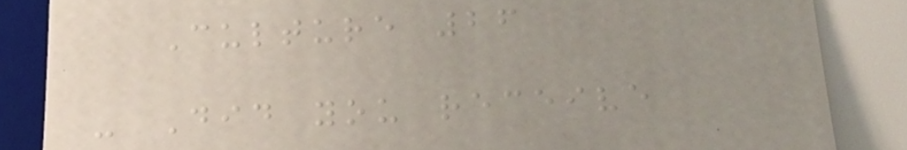Culture 26
- Did you receive
